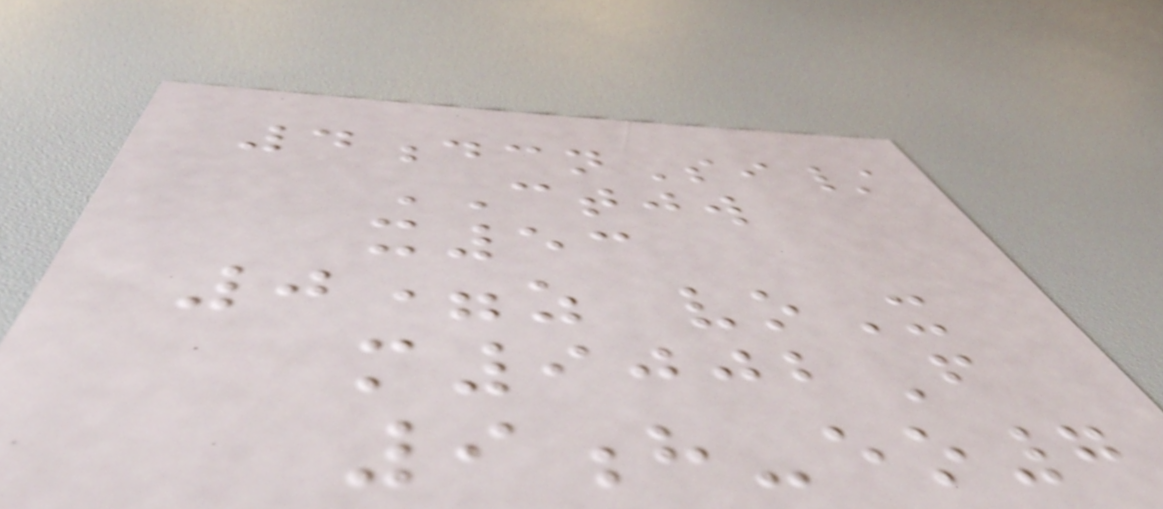4dcnSi/
CTJW
x53
0=z voX
m9002F
9h-eo7
